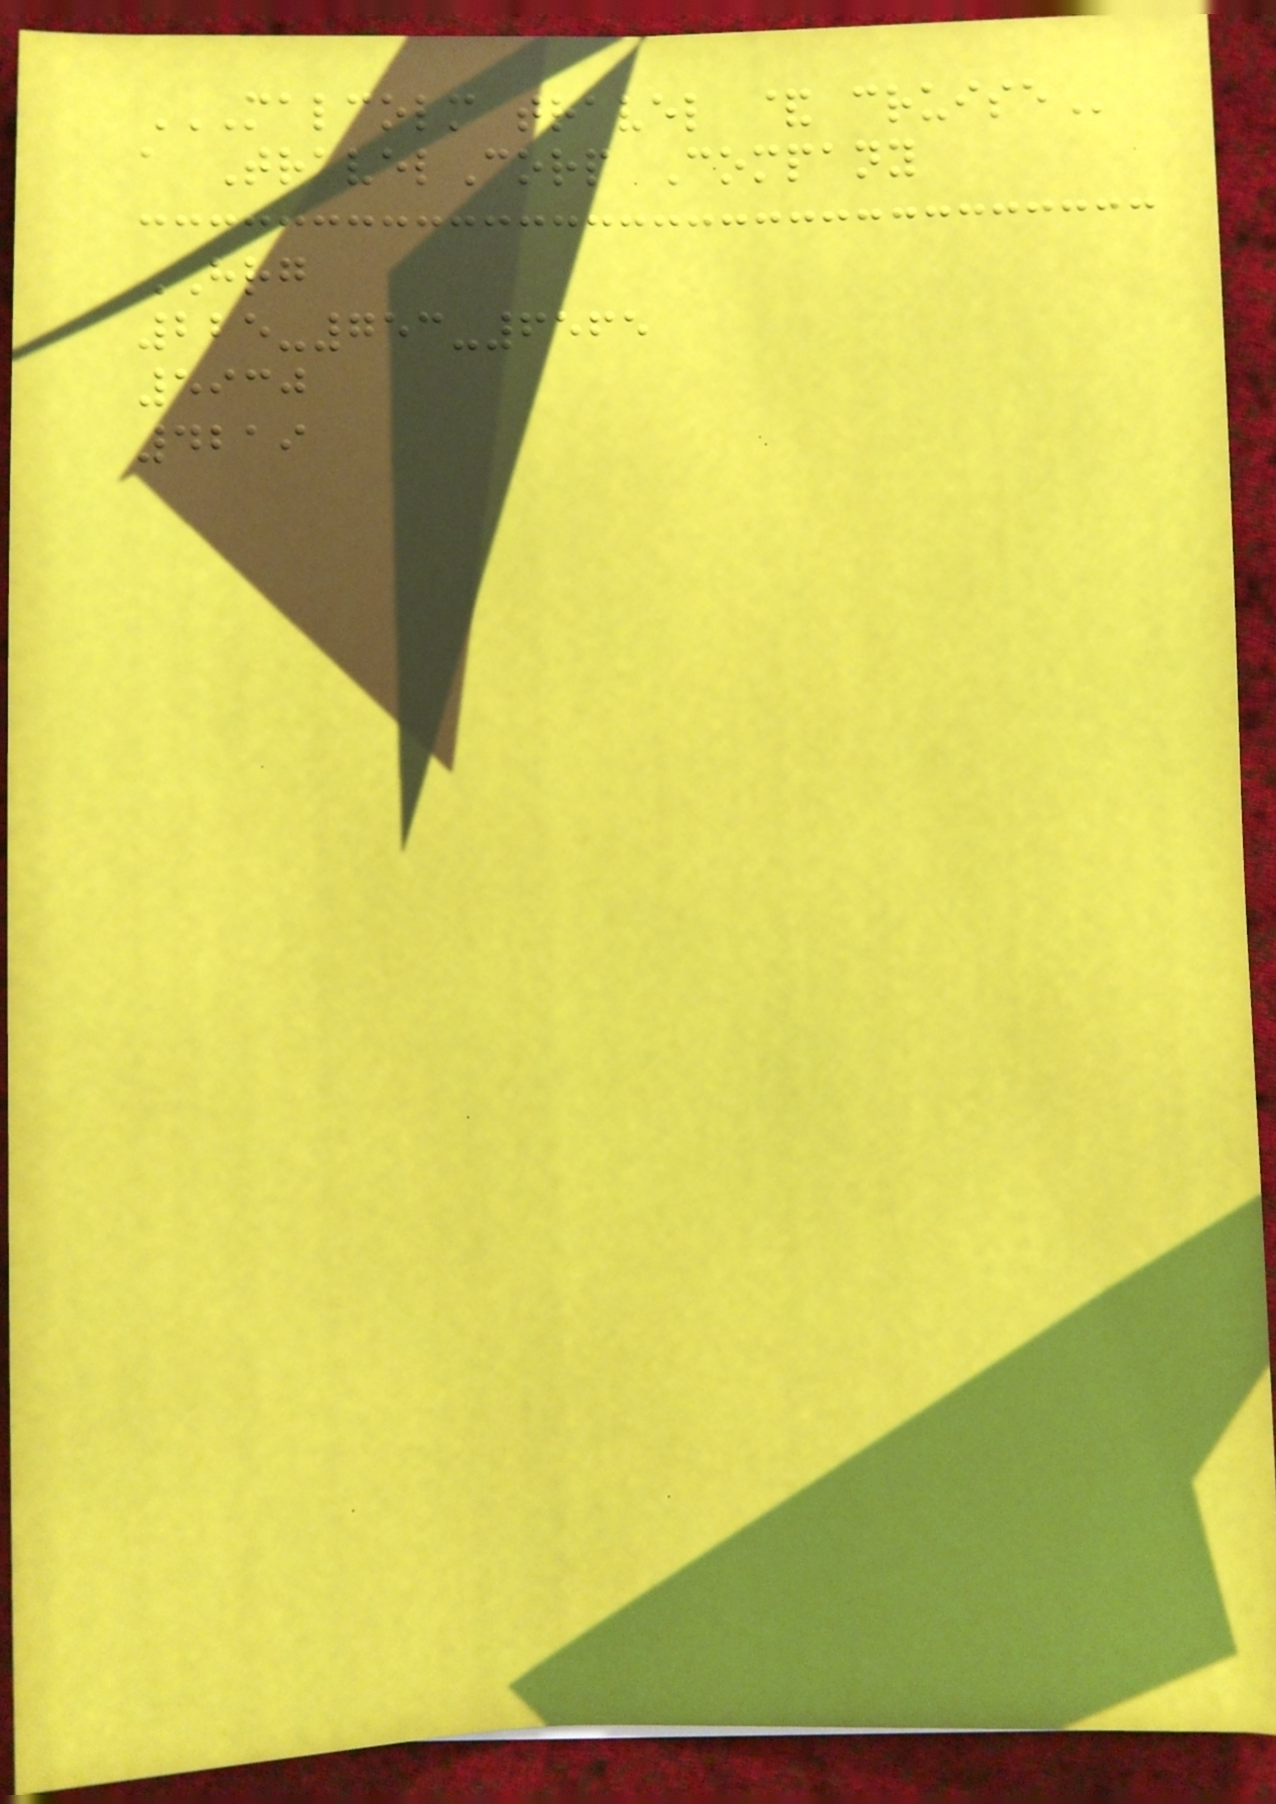MALCOLM TRAVEL & CRUISE
a TravelCorp Company
HRG
225-753-6565
5930
4219
